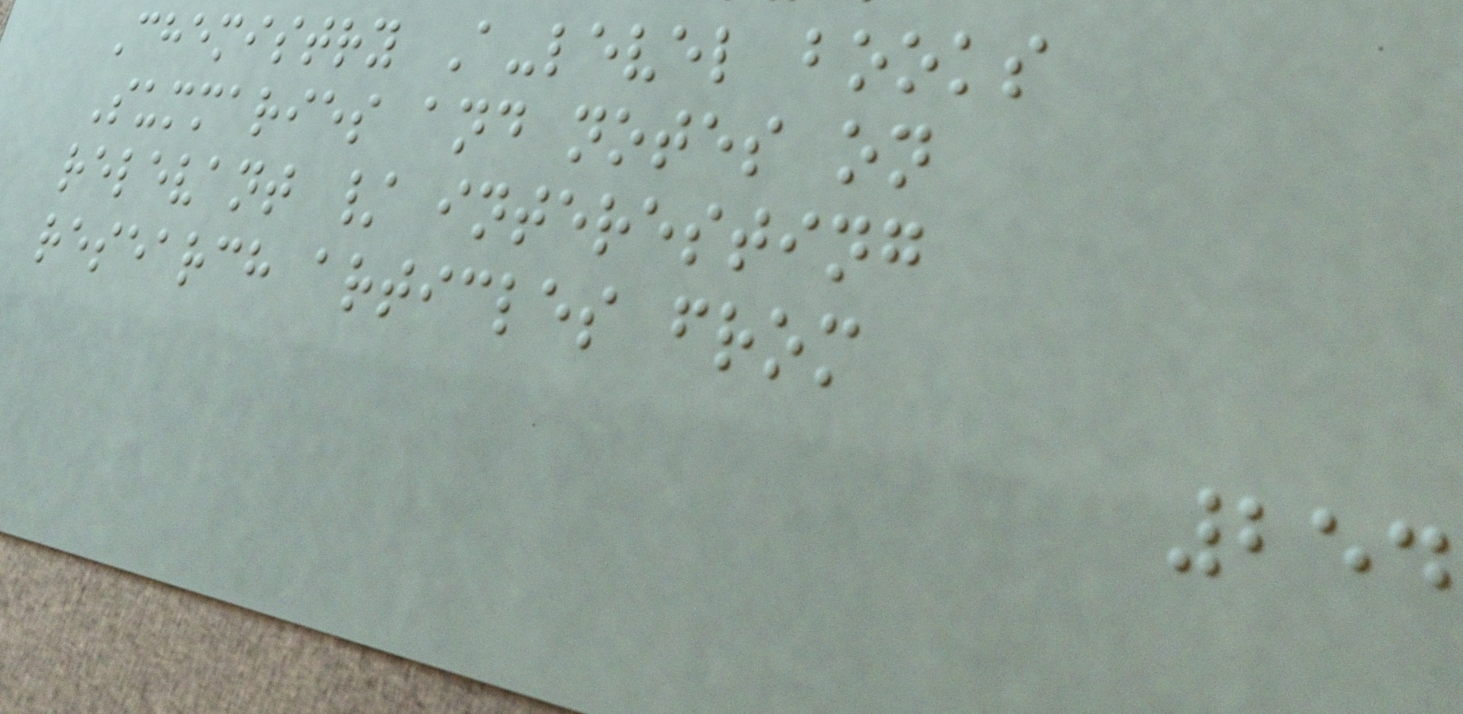Chemistry A-level books
Summaries and notes on
relevant / interesting
research articles from
254
